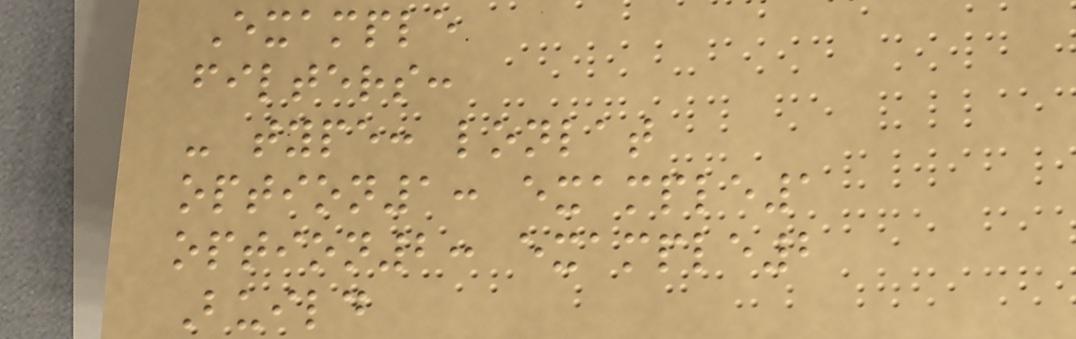Example
filters:
- type: lonlat
option1: example1
option2: example2
Build
